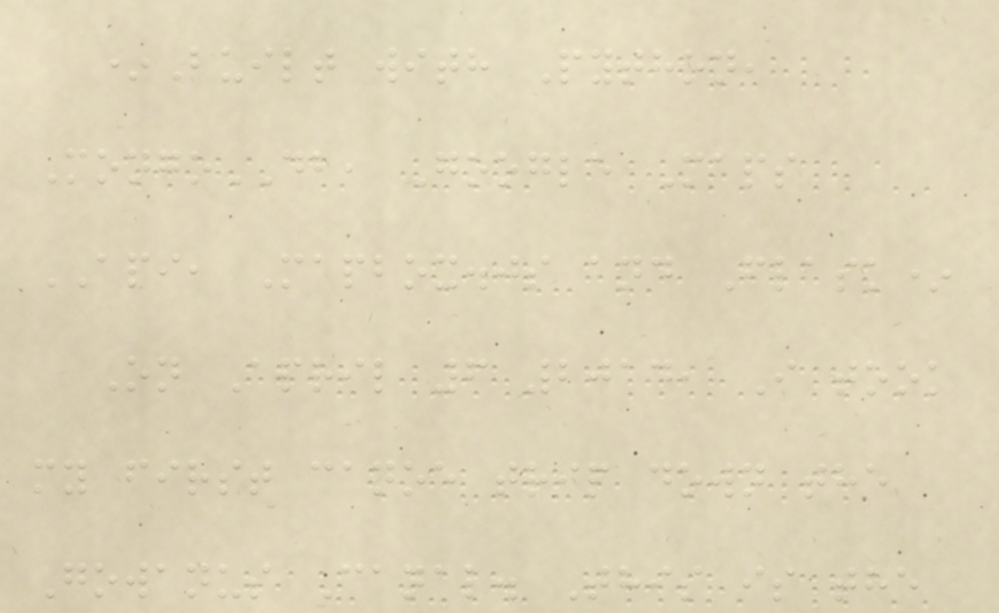*Built with Python,
MongoDB, Google Maps
API, Mapbox.js and Flask*
On April 6 2014, I took
my first canoe trip down the
Gowanus Canal. This is the
